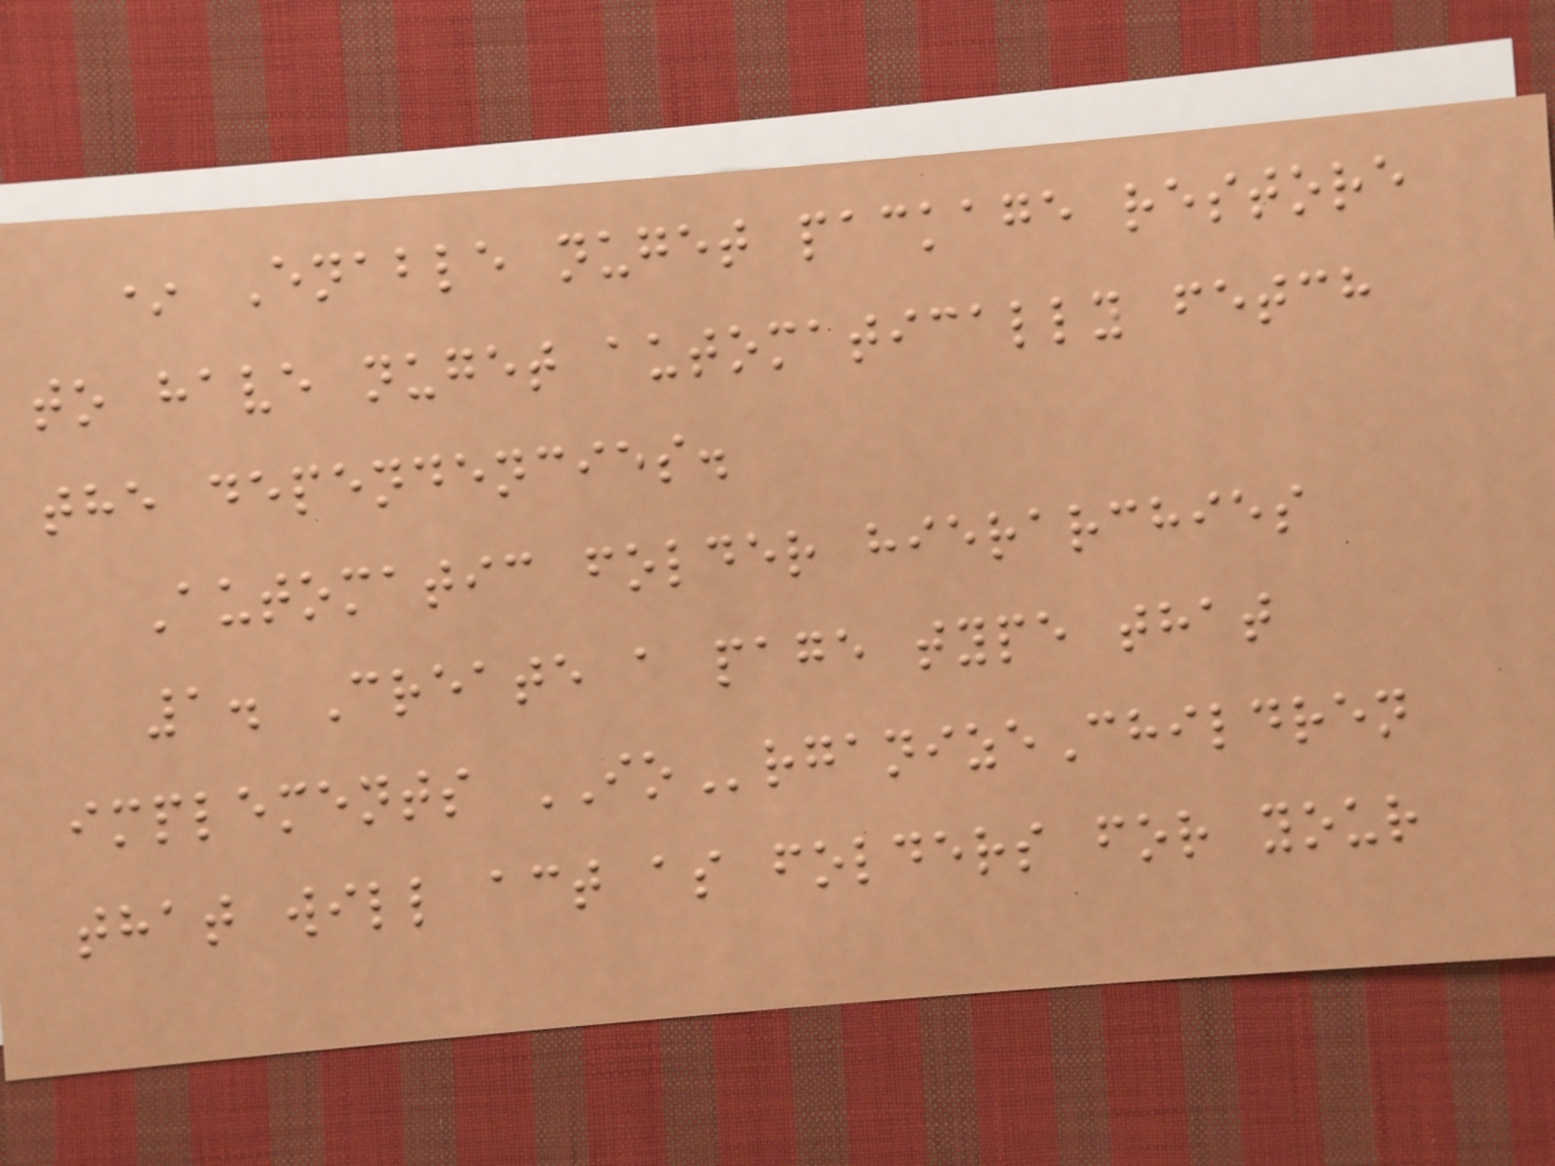* Enable nuget package restore
to have nuget automatically fetch
the dependencies.
Automatic folder hierarchies
1. Create a page type that
implements IOrganizeChildren
that will act as folders for your
